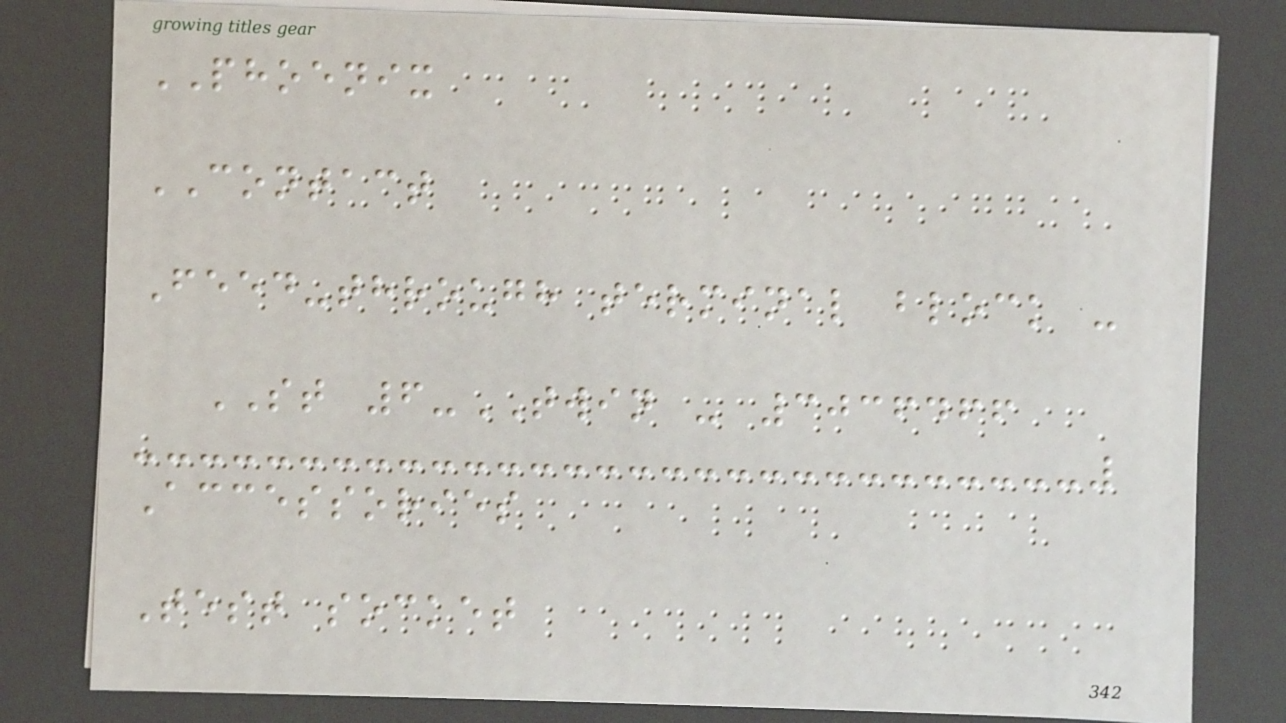PHOENIX
CONTACT
Feed-through terminal block -
ST 6-TWIN - 3036466
Accessories
Test socket
